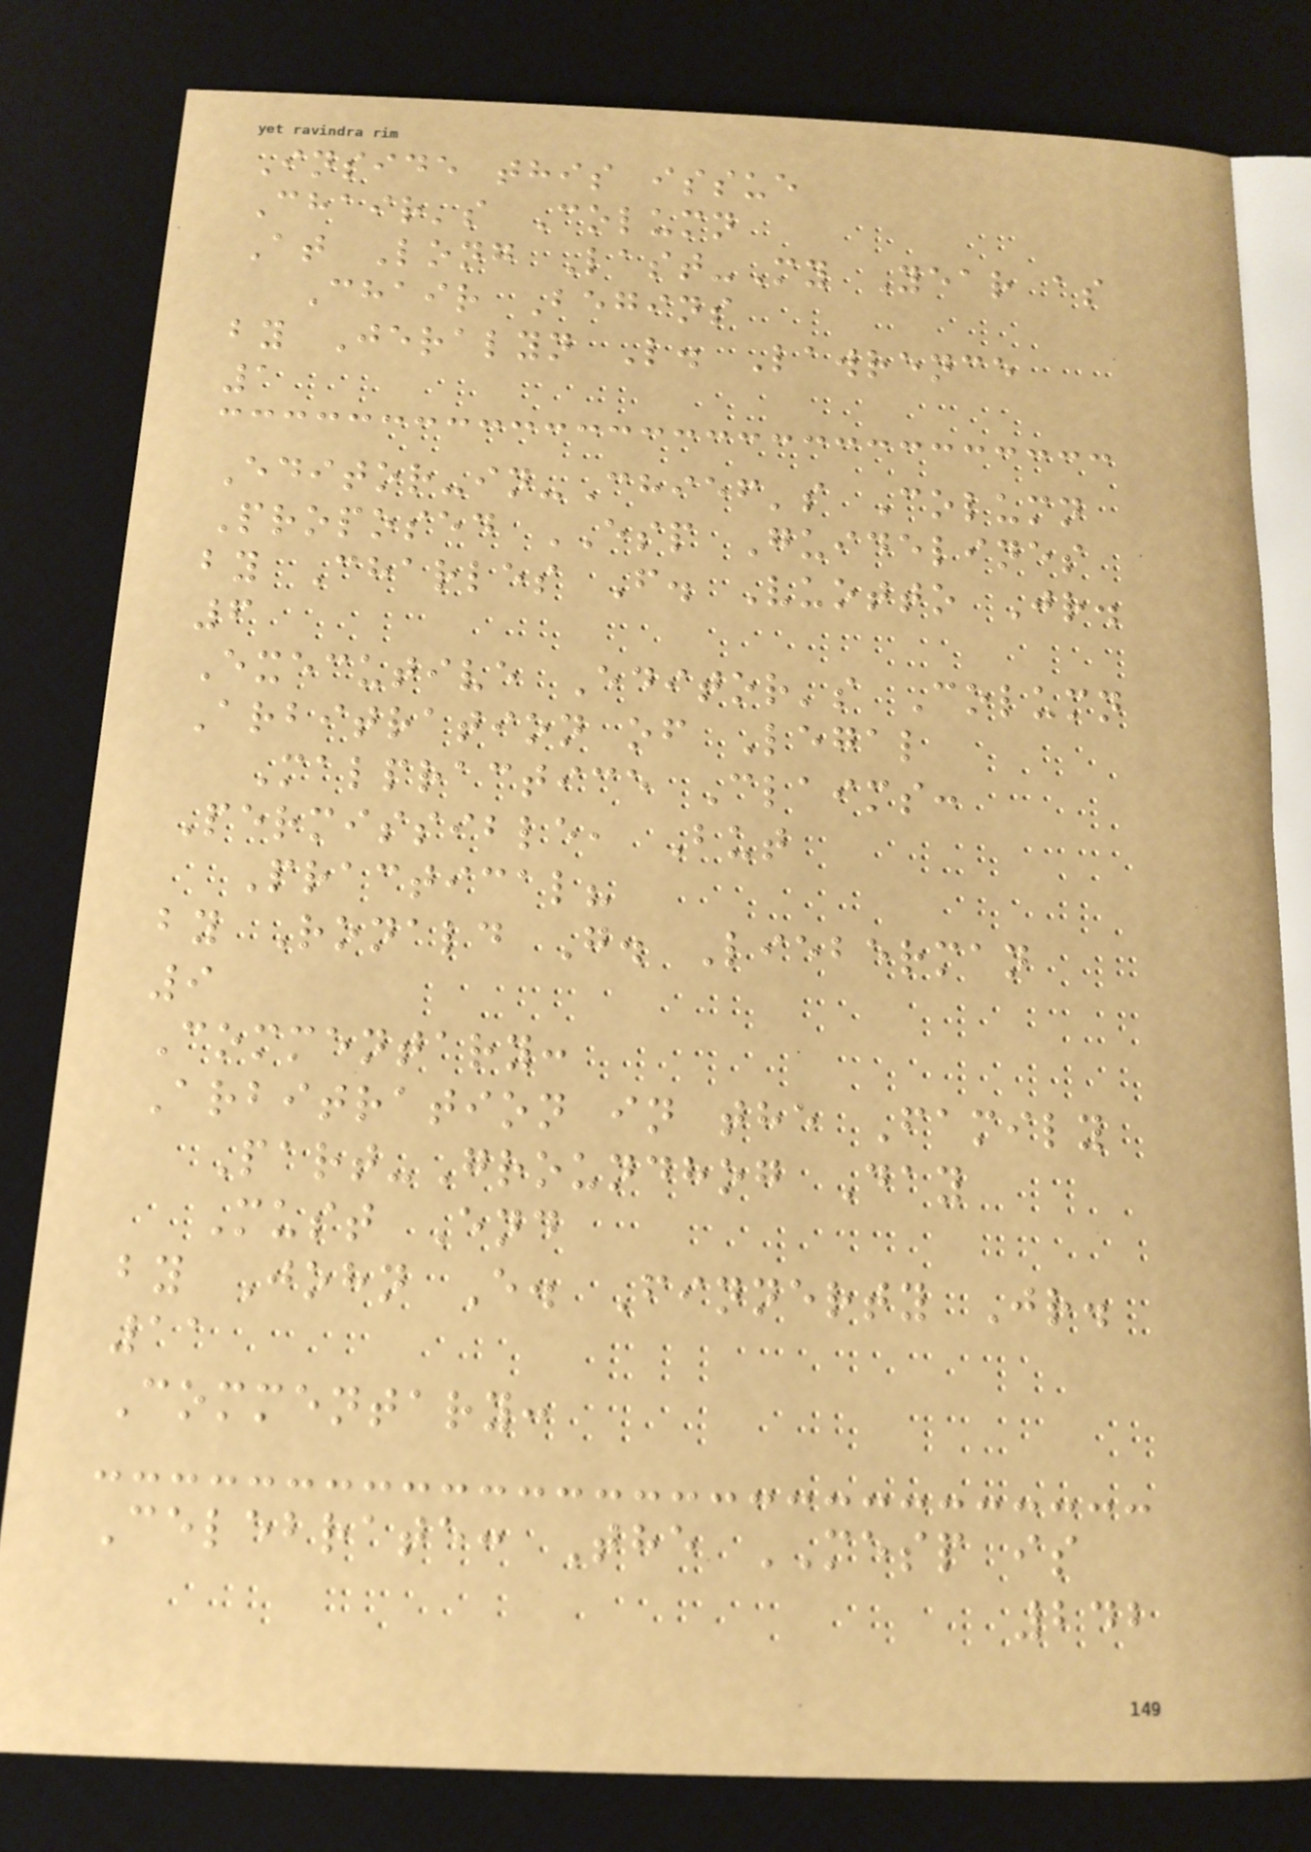Inside this issue
Chair's Column
At Long Last-My Year as
Chair Begins
by Jeralyn L. Lawrence
1
Editor-in-Chief's Column
Proposed ESP Guidelines
by Charles F. Vuotto Jr.
6
Executive Editor's Column
Arbitration of Legal
Malpractice Claims:
Permissible, But
Practical?
by Ronald G. Lieberman
9
Commentary:
Arbitration in the Family
Part-Groundhog Day
Must End
by John E. Finnerty Jr.
11
Commentary:
Celebrate: The MESP is
242
